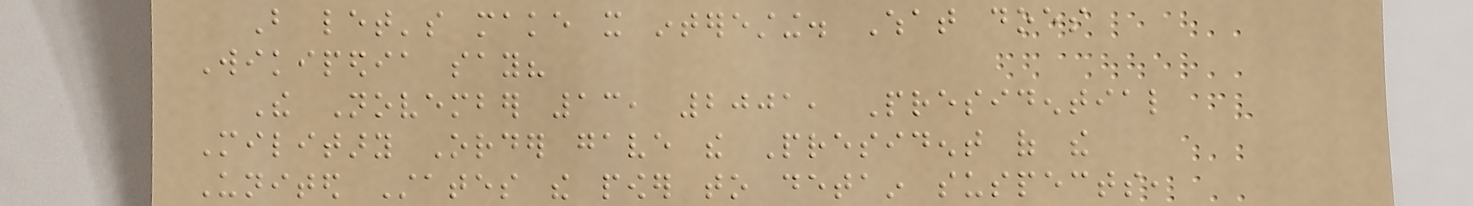But let's make it interesting. What does
Wikipedia say?
The November 13, 2001, Presidential
Military Order gave the President of the
United States the power to detain suspects,
